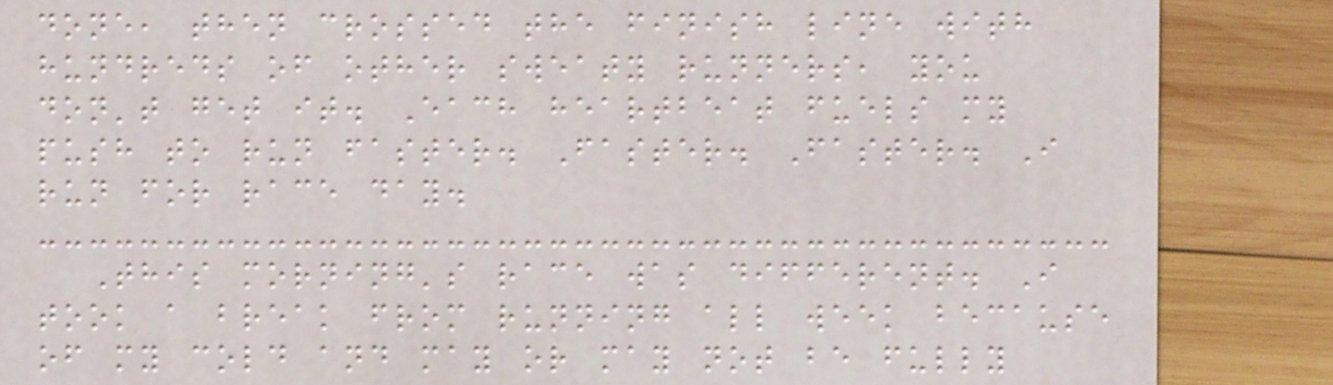done, then crossed the finish line with
hundreds of other sweaty runners, you
don't get it. Each heartbeat fuels my
push to run faster. Faster. Faster. I
run for race day.
This morning's race was different. I
took a break from running all week because
of my cold and may or may not be fully
